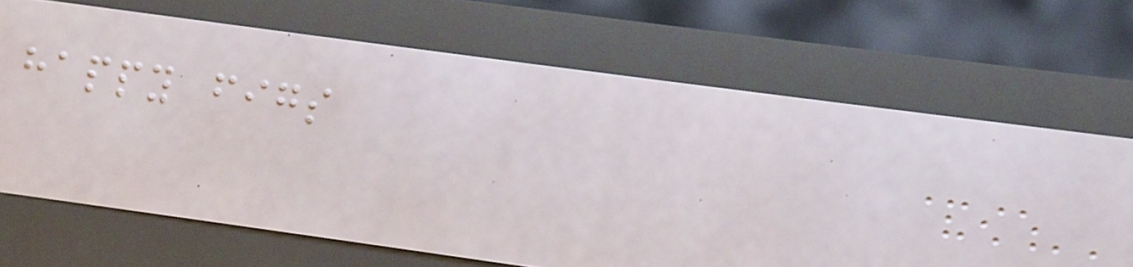happy figs
